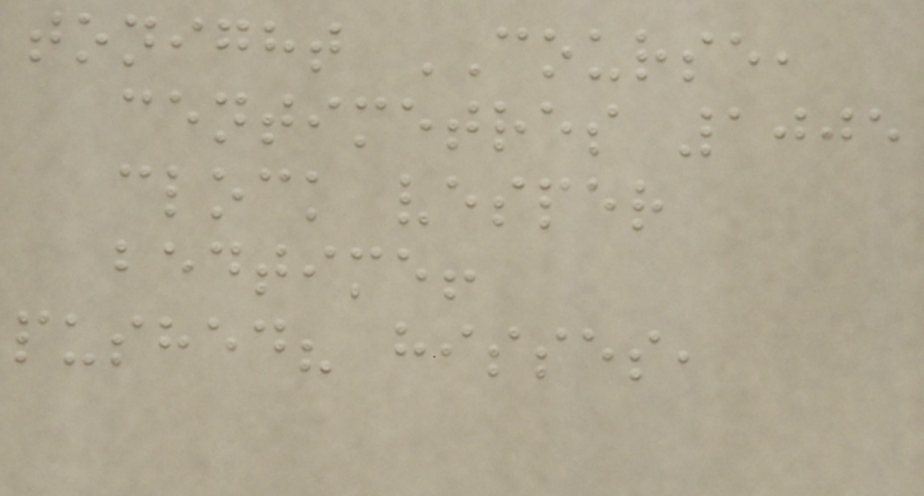tonight COURSE,
centimetres 1005
clock vesper
bedtime!
pushed? hisses,
